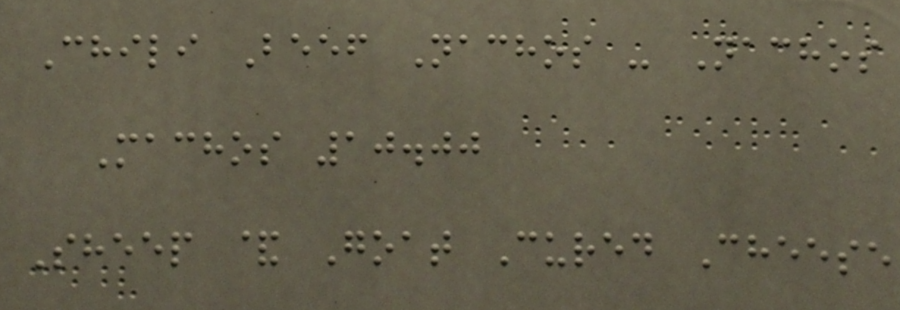Chili Beef Nachos - Nachos
Machos 10.00
Sheep & Goat Cured Cheese
